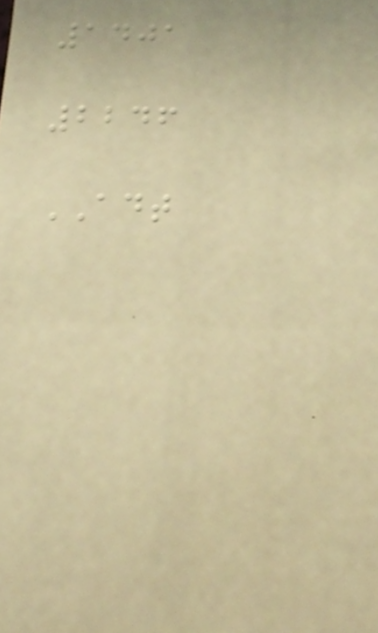1401
2246
ADT
